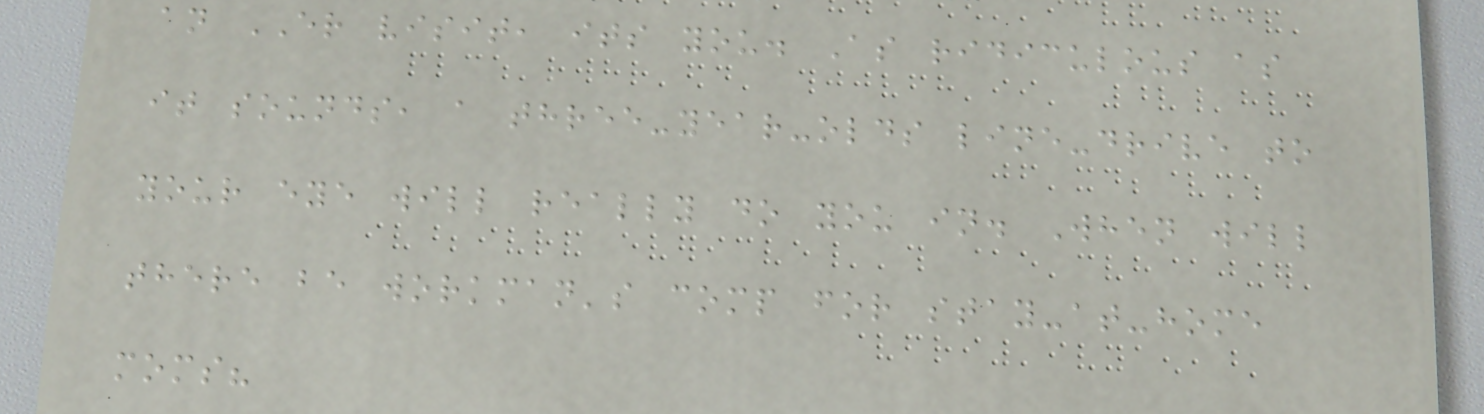an ER visit, its you. As ridiculous as
it sounds, a three-year-olds line-drive to
your eye will really do you in. When will
there be workman's comp for stay-at-home
moms?
